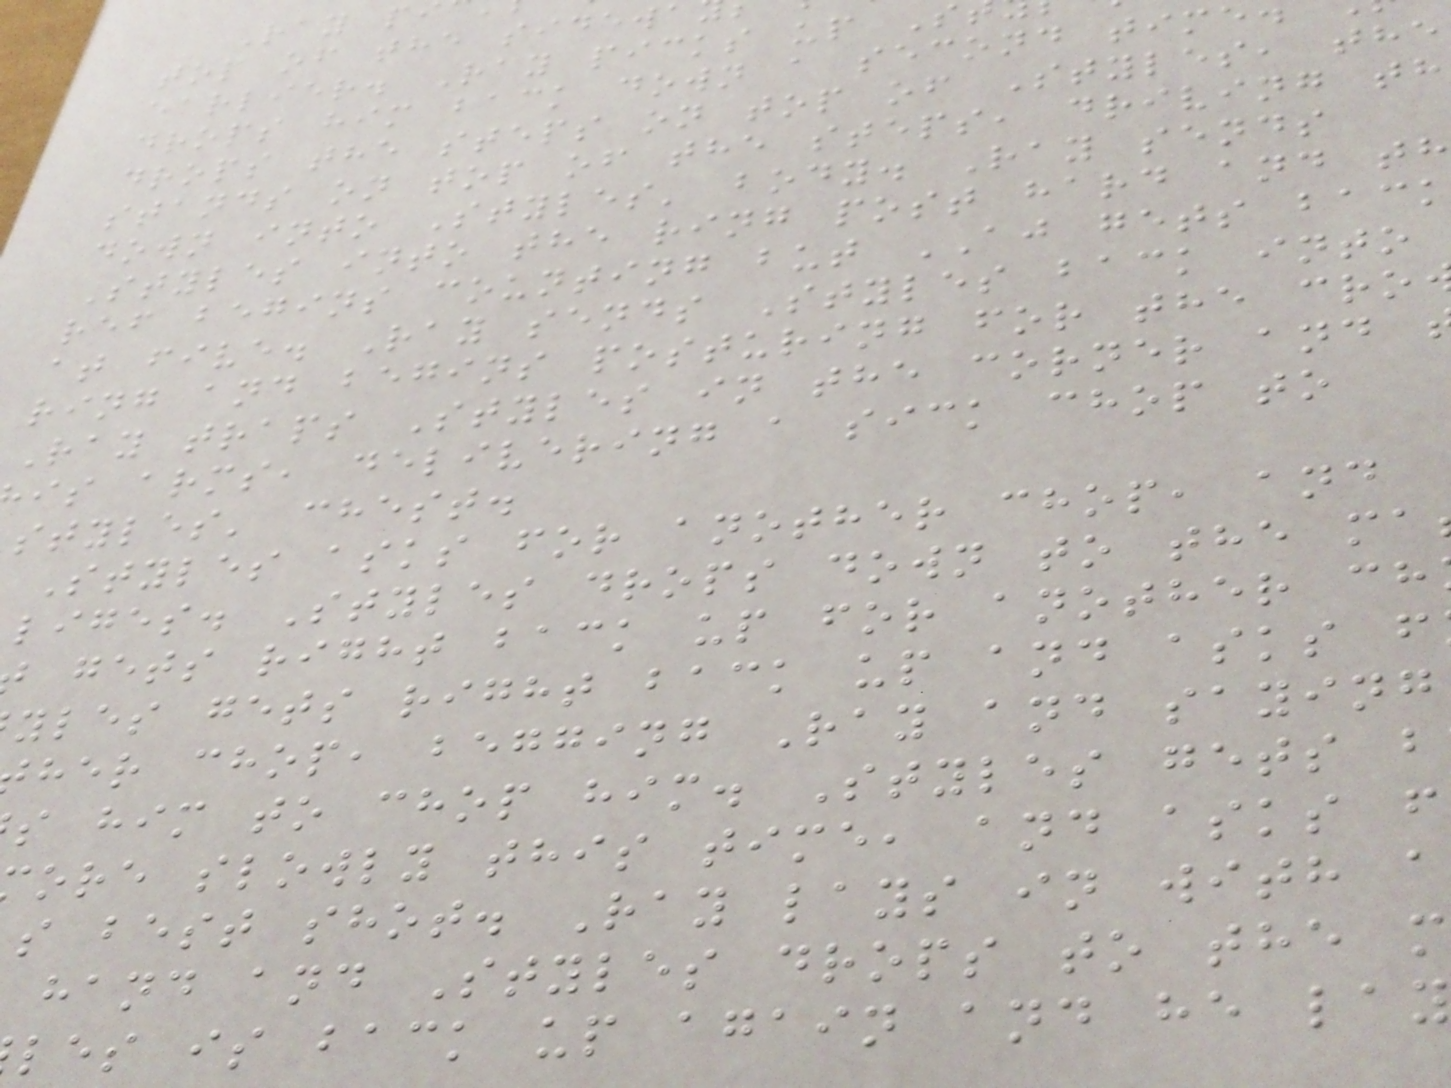top of the sidew
earlier. Ray picks up S
drops him back down a second time
drops the steps on top of Styles, the
stands on top of the steps, driving th
down into Styles' body. Ray sends
Styles into the ring post hard and th
ref begins counting but AJ gets back
at five. Ray sends Styles back into
ring and begins posturing for the cro
Ray traps Styles in the corner and
is arms, delivering a sick chop to
styles' chest.
Styles asks for another chop, and
liges. Styles drops down to the ma
gets right back up for another ch
yles gets right back up and asks f
her chop, begging Ray and saying
s him to chop him. Styles gets b
ore slowly this time, and asks f
s best shot. Ray lays in with a
hand and Styles drops to the m
les is back up again and he lay
